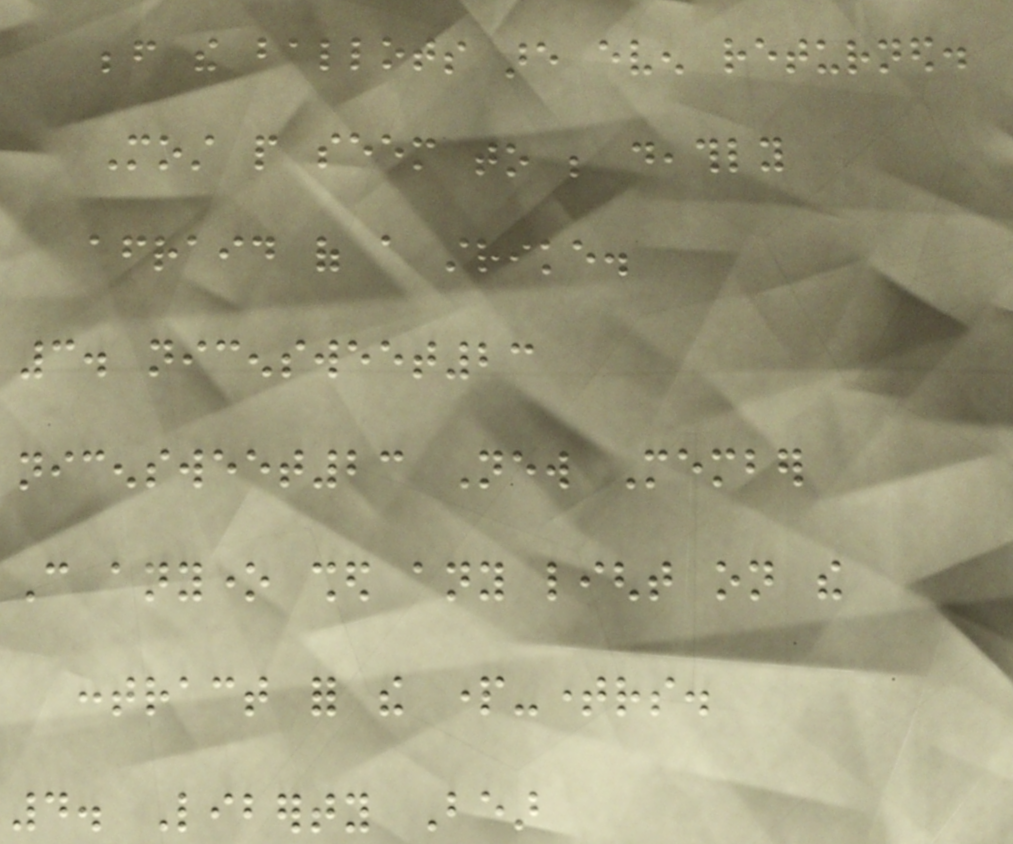before the ballots are even returned.
Most people seem to be deathly
afraid of a strike.
3. nicensweet23
nicensweet23 New Member
Can anyone shed any light on the
contract for the part-timers.
4. Liberty Bear
